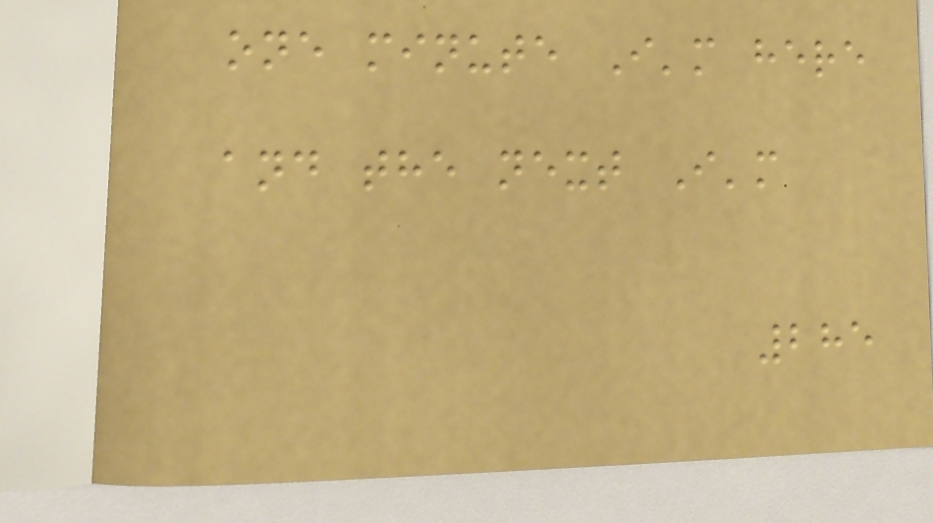one minute I'm here
and the next I'm
285
